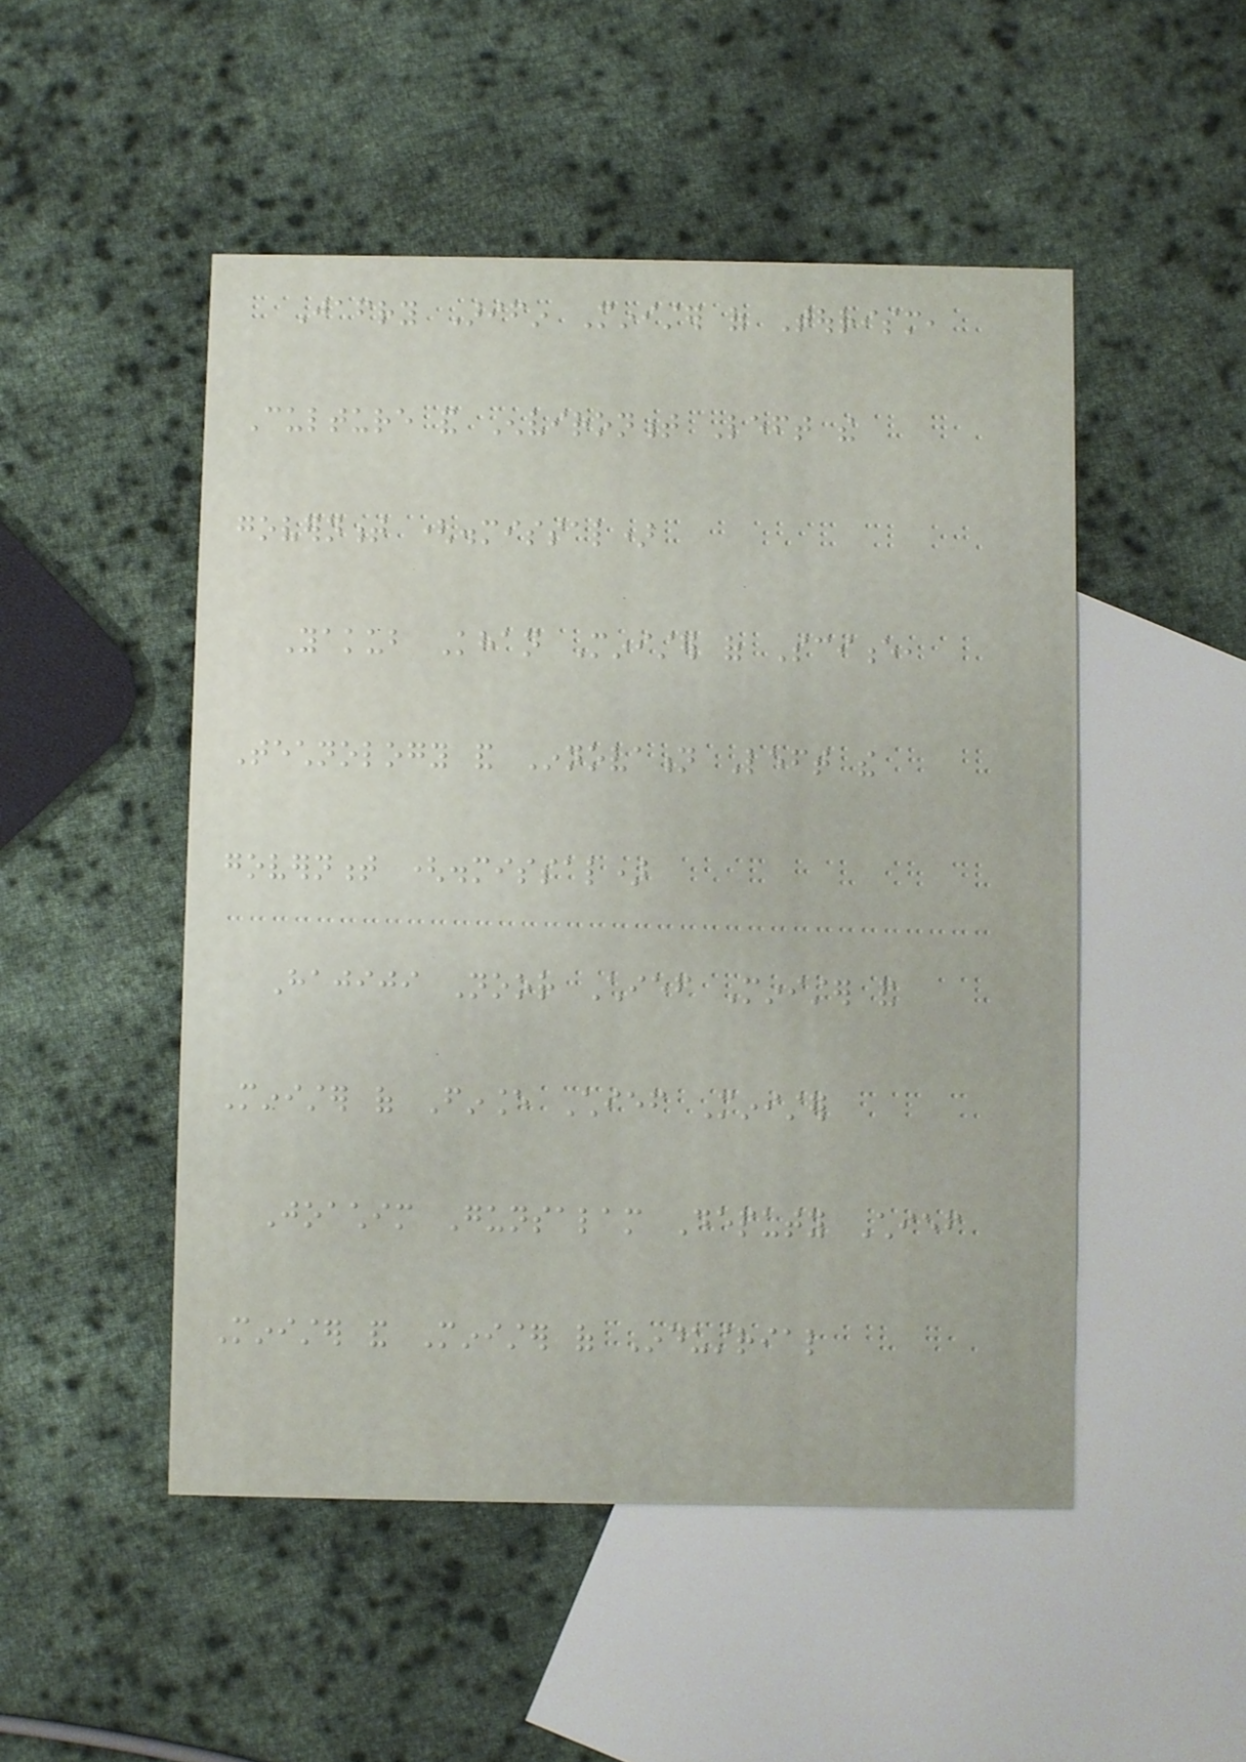Jafry Arifin Minister of Tourism,
Culture and Environment Left the
government (dismissal)
Yakub Khan Minister of Science,
Technology and Innovation Left the
government (dismissal)
Hajiji Noor Chief Minister and
Minister of Finance Chief Minister
Joachim Gunsalam Deputy Chief
Minister and Minister of Industrial
